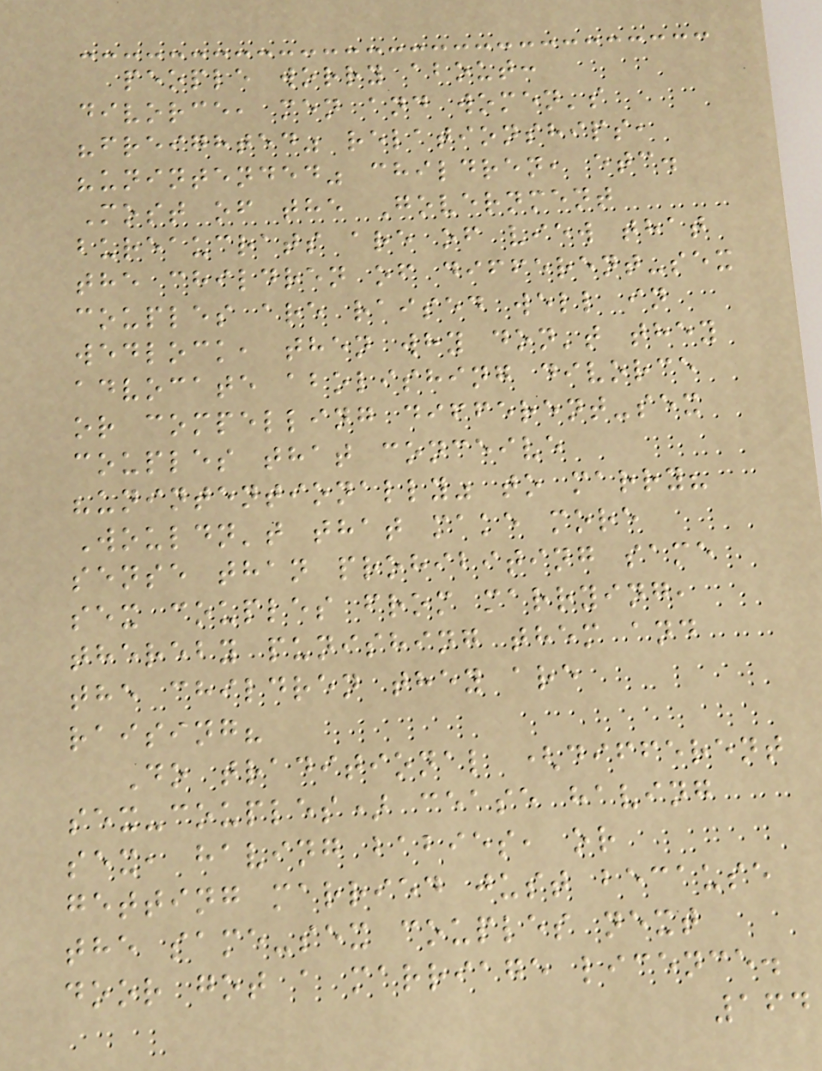people worry about:
divorce, men and women's
"freighted" relationships,
"unintended" children, etc.
Most of the Government
bureaucrats are of view that
the children of different-sex
couples are raised well in
wedlock, then why don't they
advocate abolishing divorce
or compelling different-sex
couples that conceive
"unintentionally" to marry?
Wouldn't that make more
sense than prohibiting same
sex couples from marrying,
thereby punishing them and
the children they are
raising?
Do traditional (different
sex-couples) cease having
sex, having babies, or
getting married just because
the same-sex couples next
door got a marriage licence.
164
